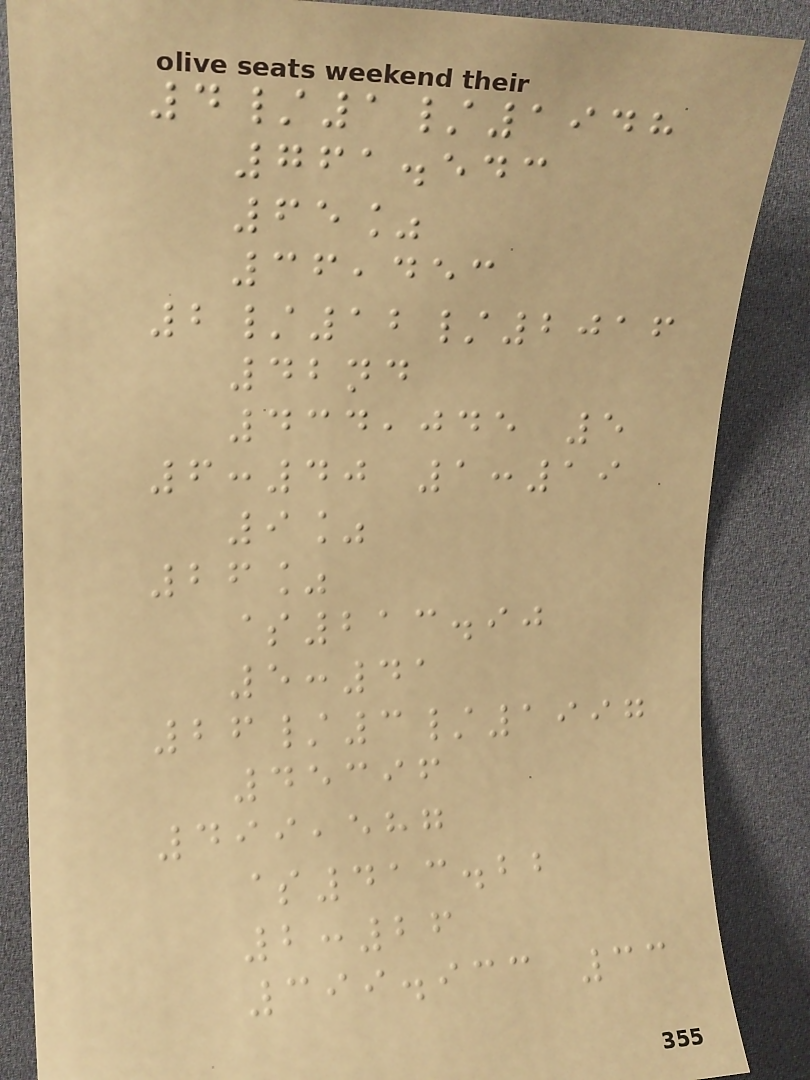4/1/1948
761.543
65%
36,453
2/12/2016
42nd
434,045 5
6:40 1:19
9%
26%
$213.90
5:41
26/3/1997
45396
499,587
$413.22
2:26
399.933 33
